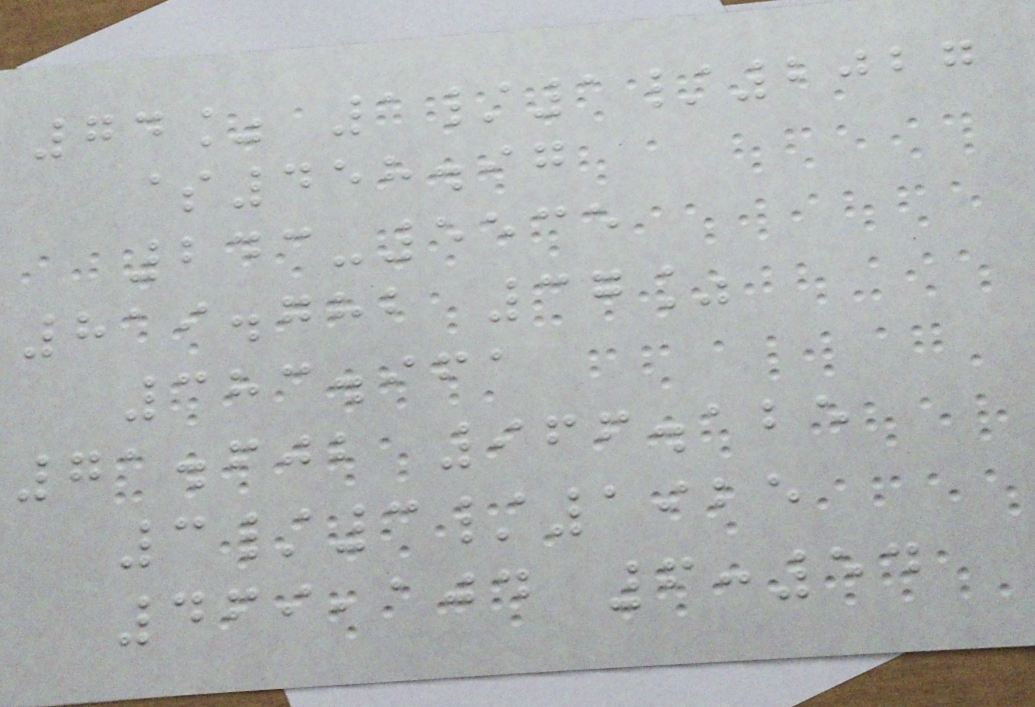74% 1/1/2027
$458.97
243-5535
819.782 37%
383.961
71.602 966.125
3/3/1925
469,104 6:54
